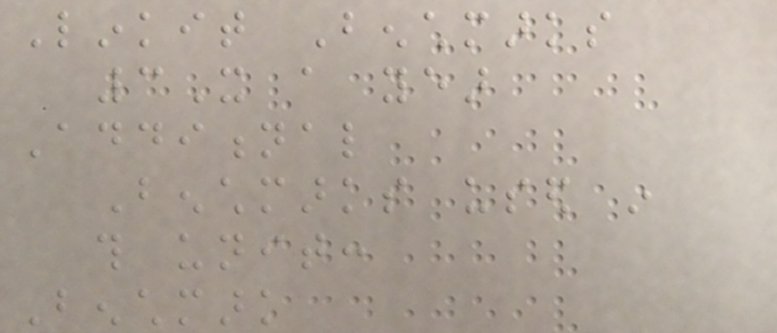Linkit Benchmarks
3X a year
Additional
Benchmarks used in
this unit:
Benchmark
